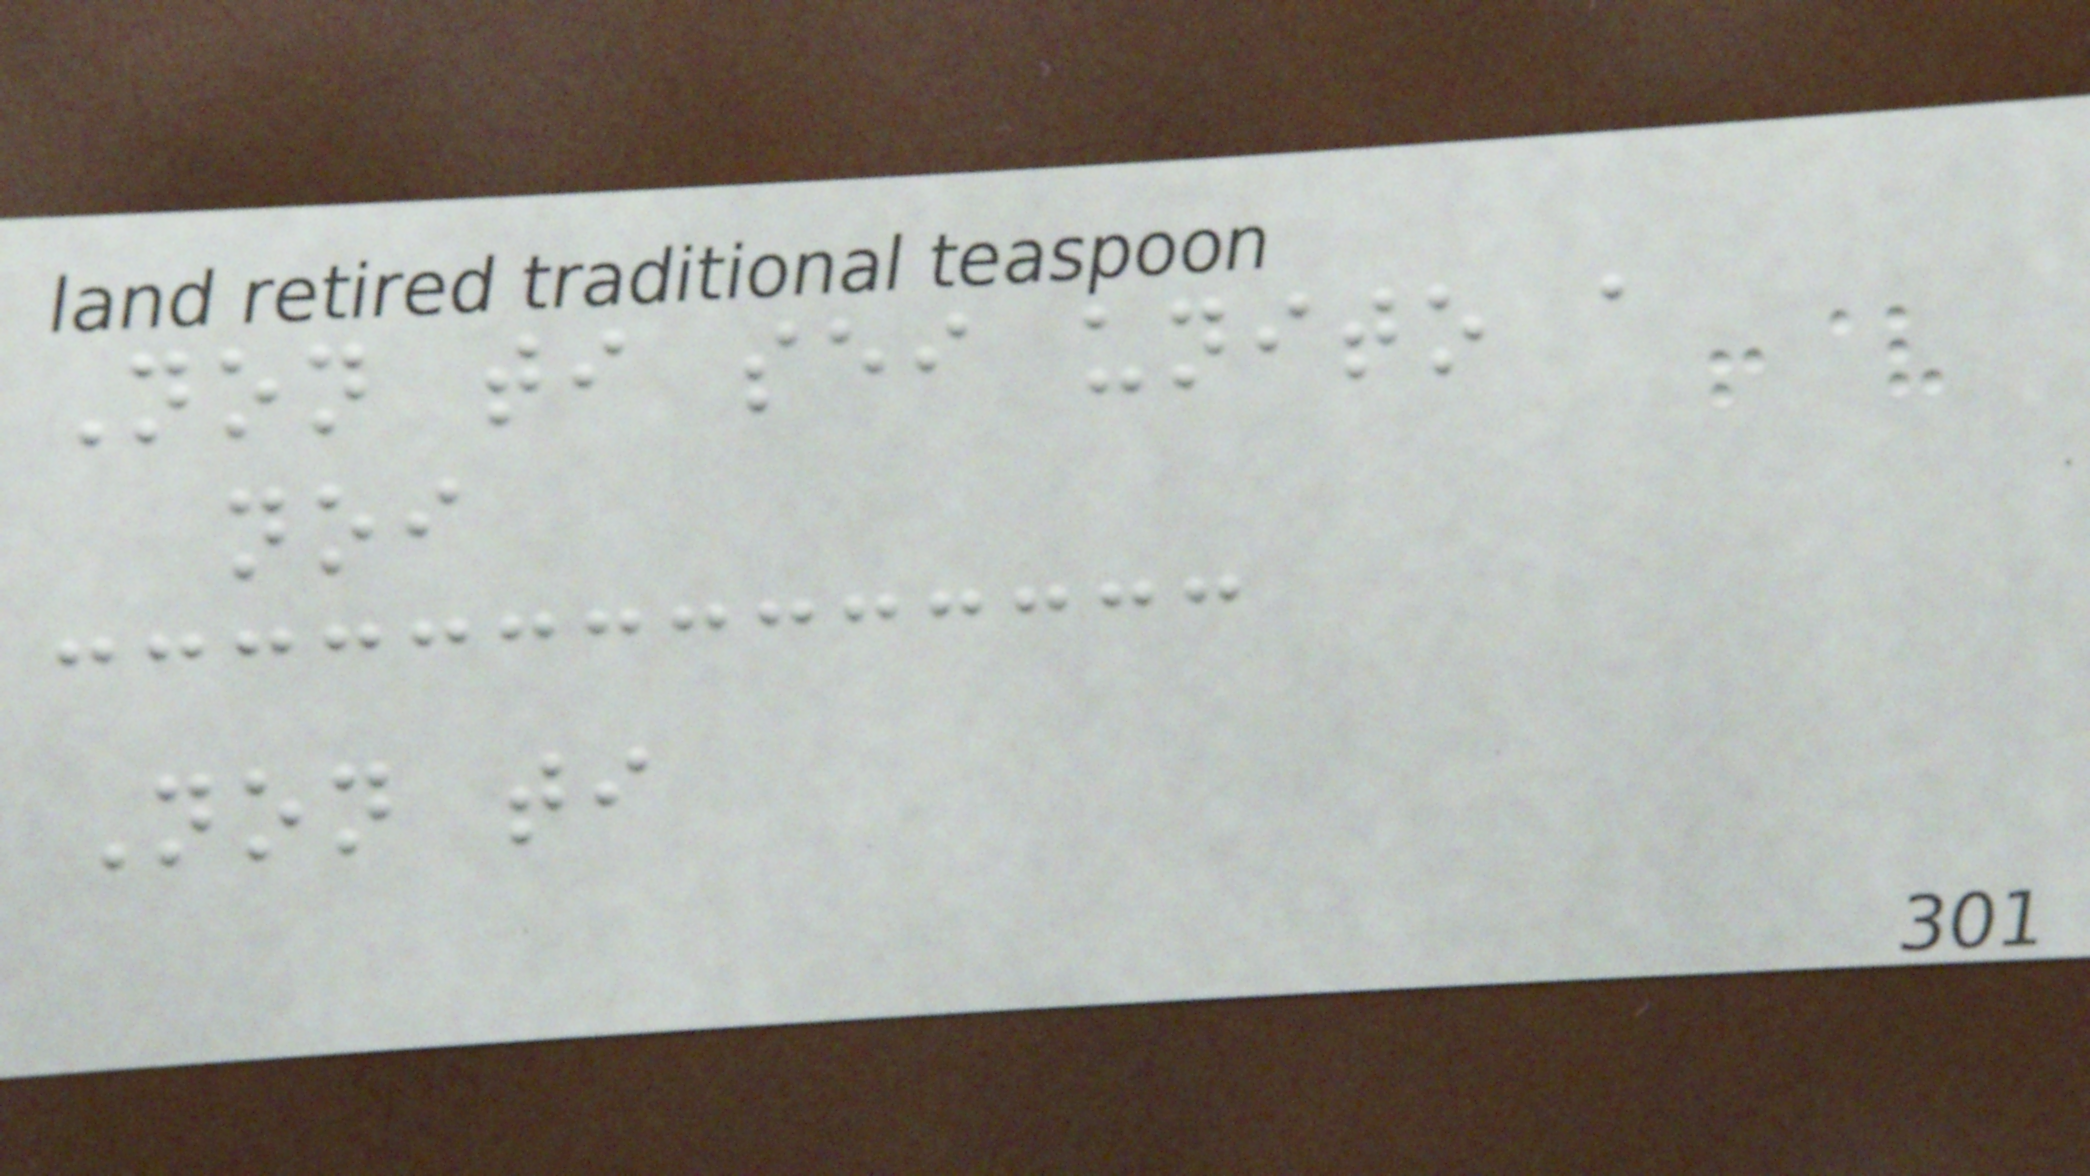Non ti sei unito a
noi
Non ti
